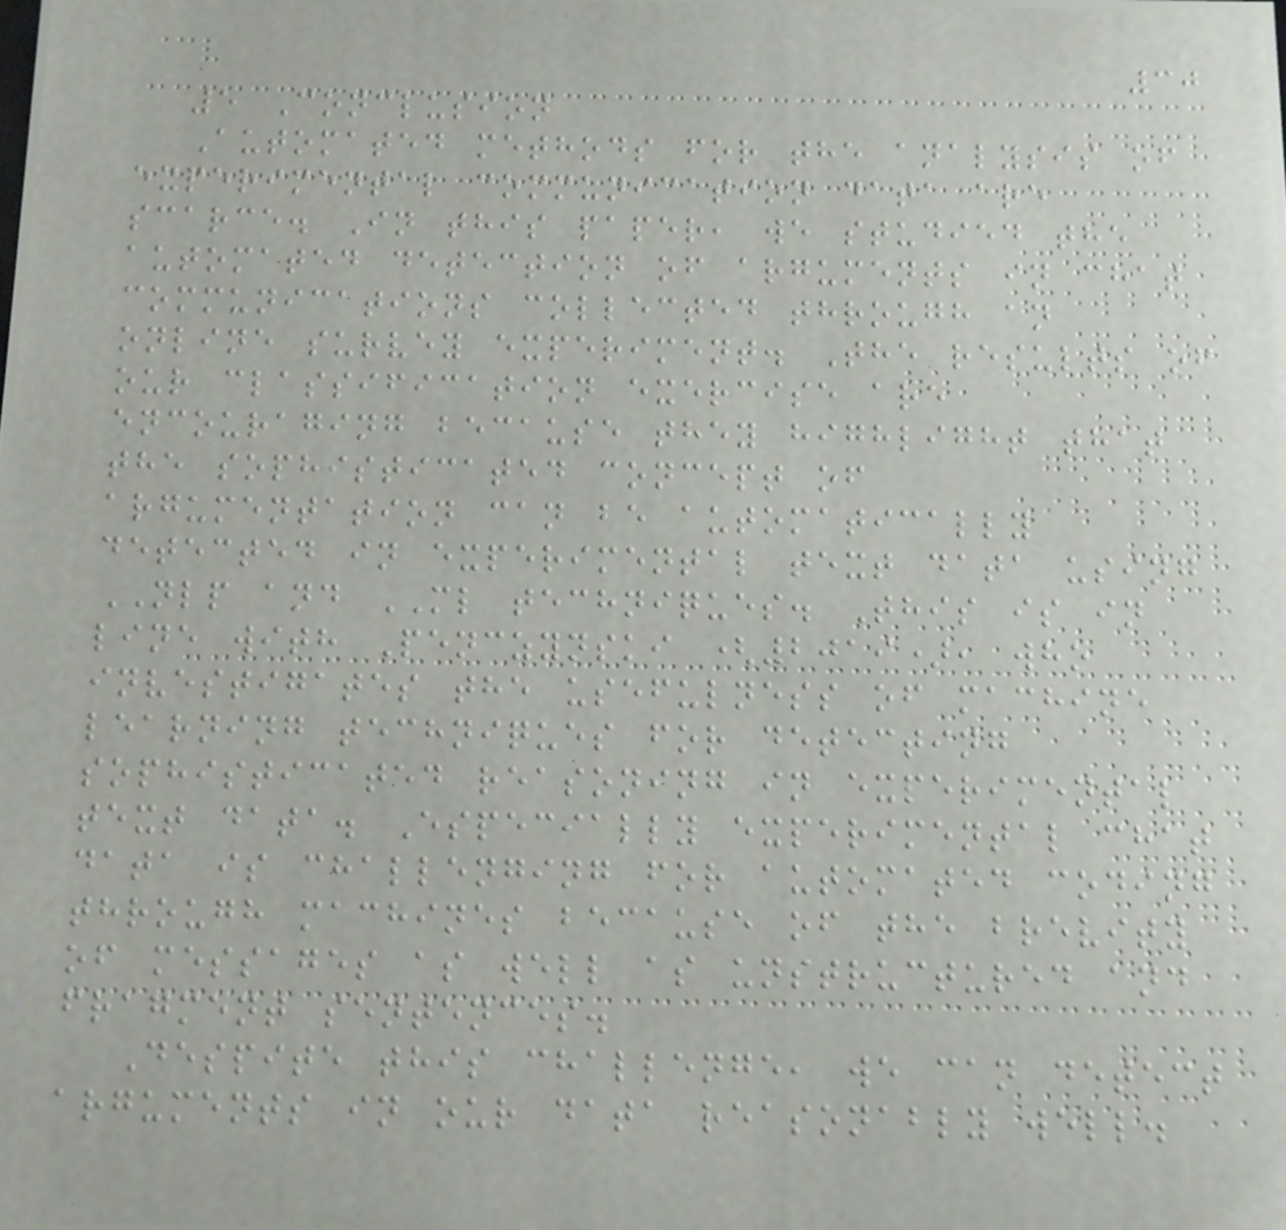30
5 Conclusion
Automated methods for the analysis of
experimental communication data are
scarce. In this paper, we studied the
automated detection of arguments in chat
communications collected through an
online survey experiment. The results of
our classification exercise are
encouraging because they highlight that
the sophisticated concept of
argumentation can be automatically
detected in experimental text data using
NLP and ML techniques. This is in
line with Penczynski (2019), who
investigates the usefulness of machine
learning techniques for detecting
sophisticated reasoning in experimental
text data. Especially experimental chat
data is challenging for automated coding
through machines because of the brevity
of messages as well as unstructured and
fragment sentences.
Despite this challenge, we can detect
arguments in our data reasonably well.
